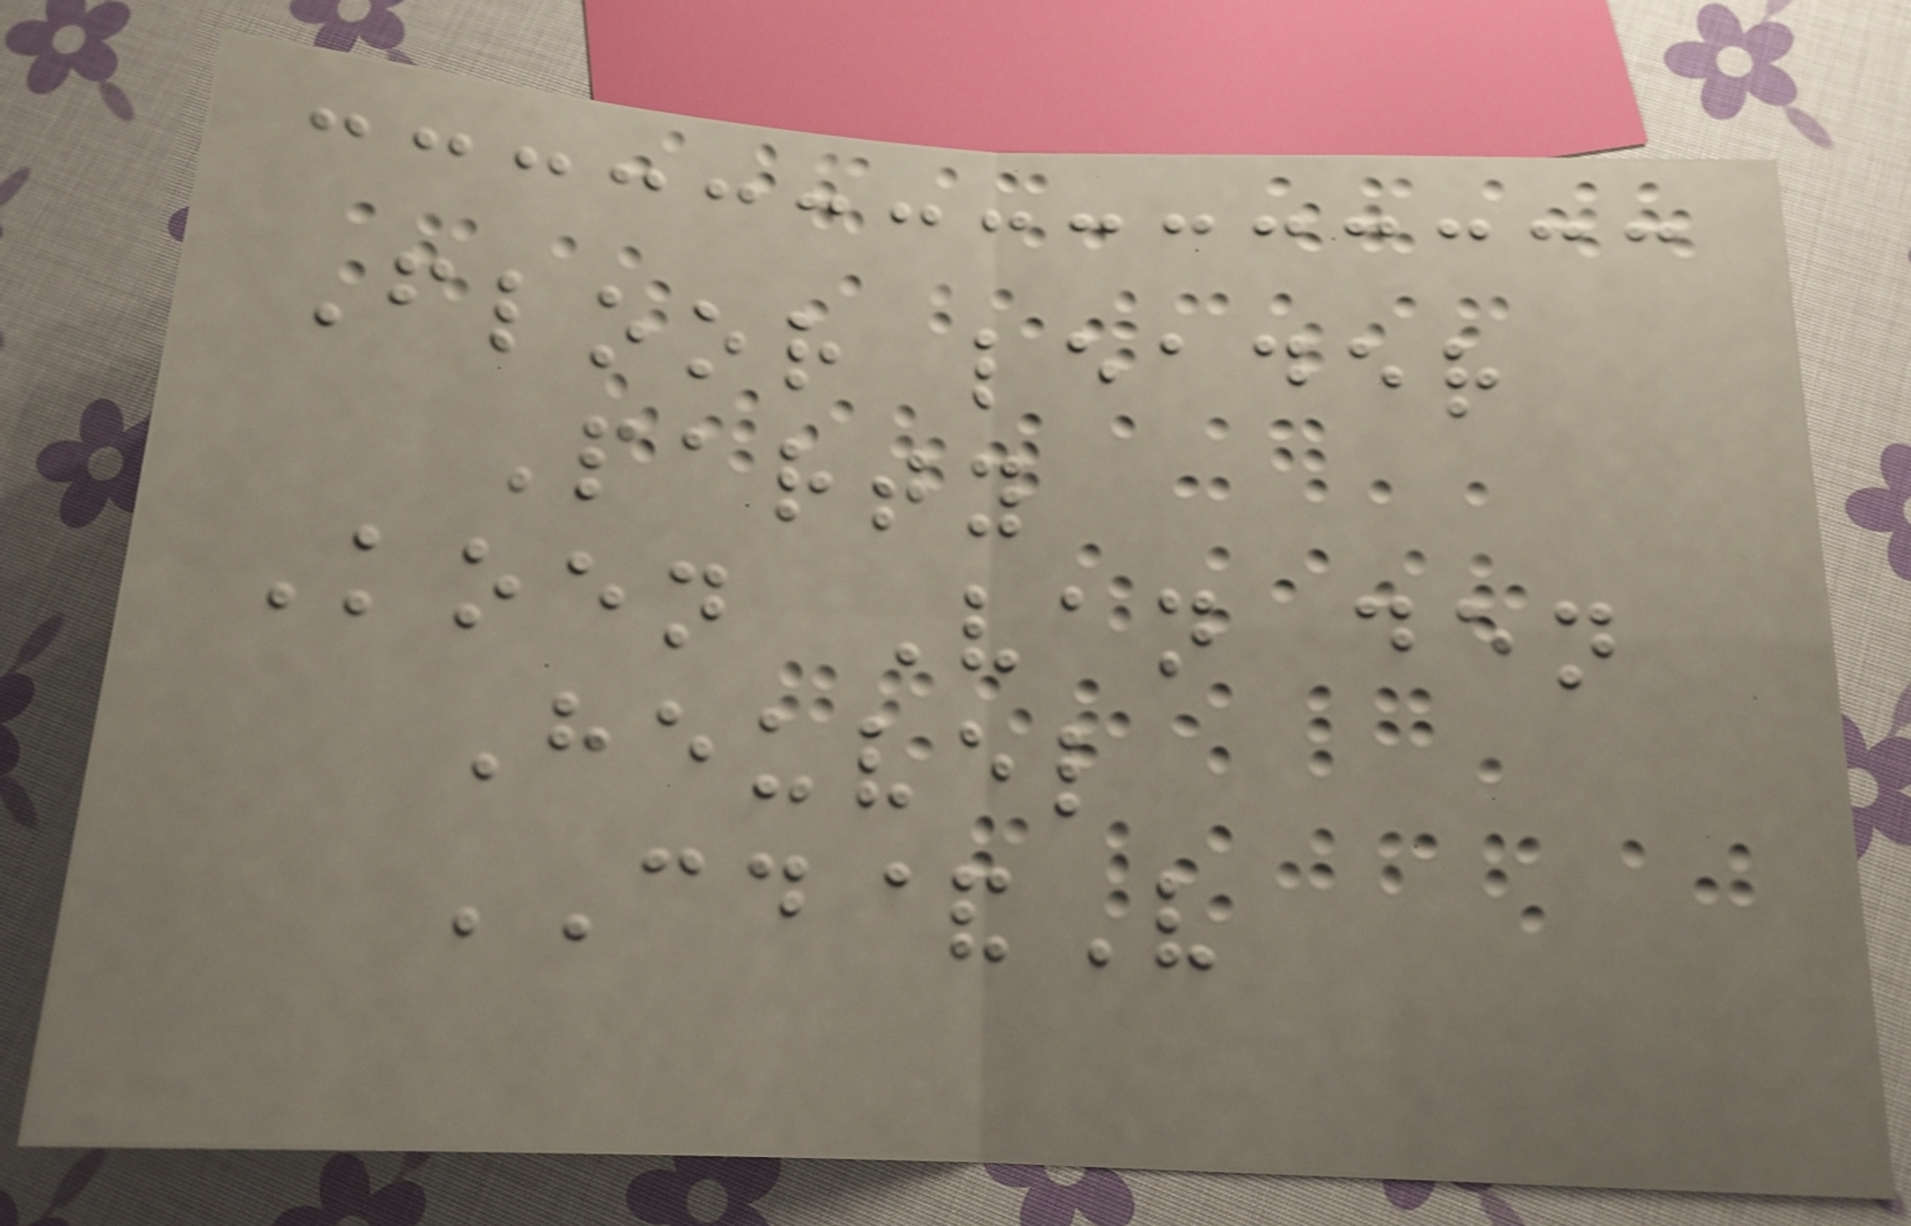Floor leader
Party
Koen Van den
Heuvel
CD&V
